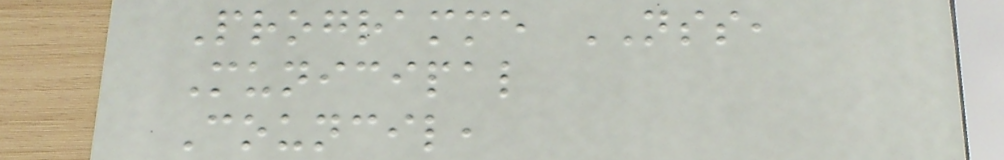Programme NSS,
Municipal
Council,
